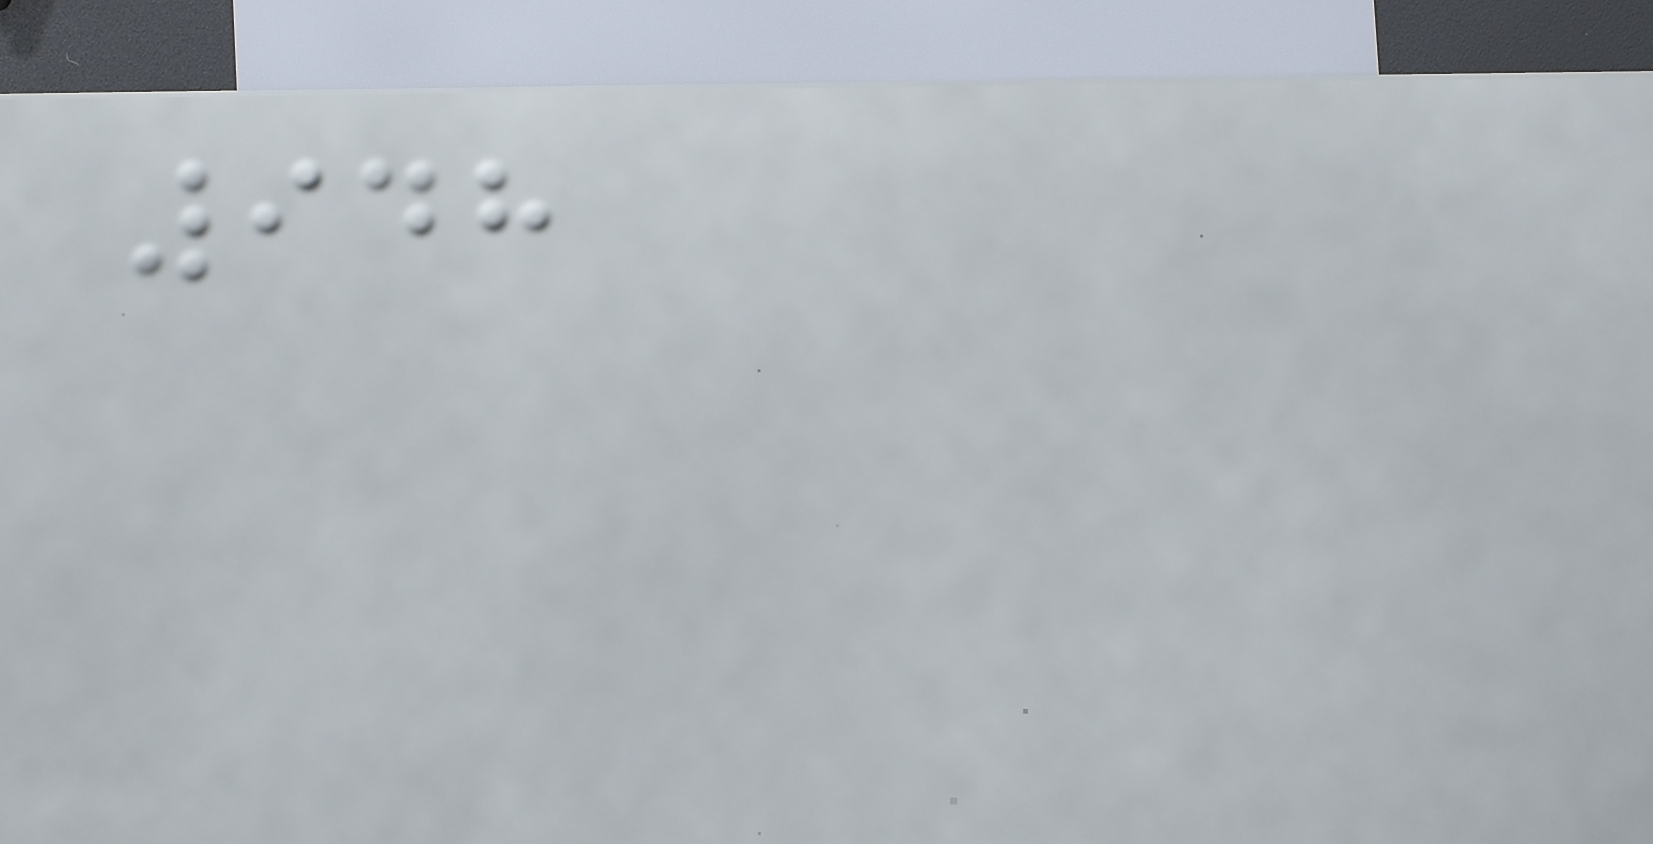948
